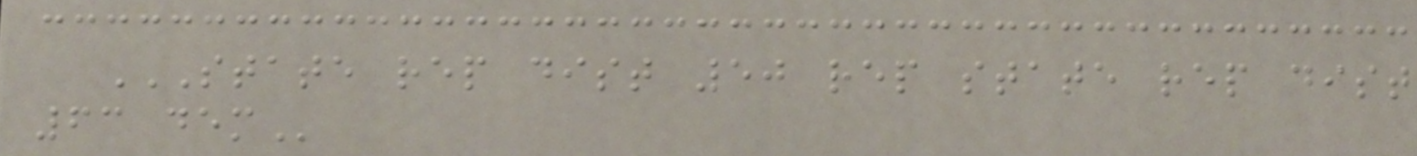STATE REP DIST 50 REP STATE REP DIST
63 DEM
